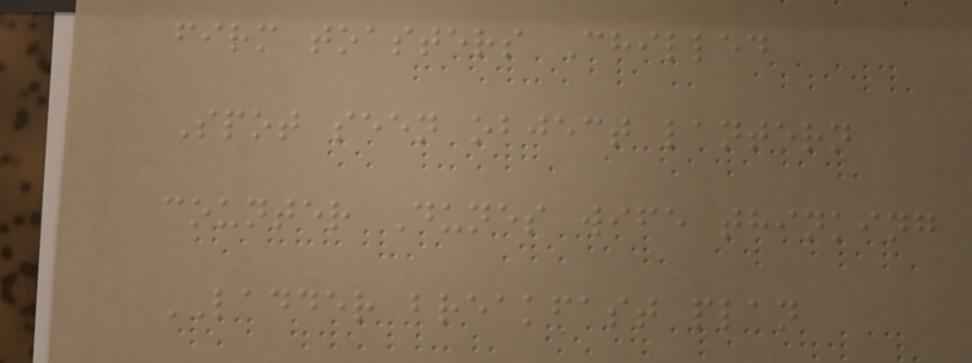firm toasters Chilled
Spot seen object lantern
counter Dunes wife thinking
LADDER breakfast plan
